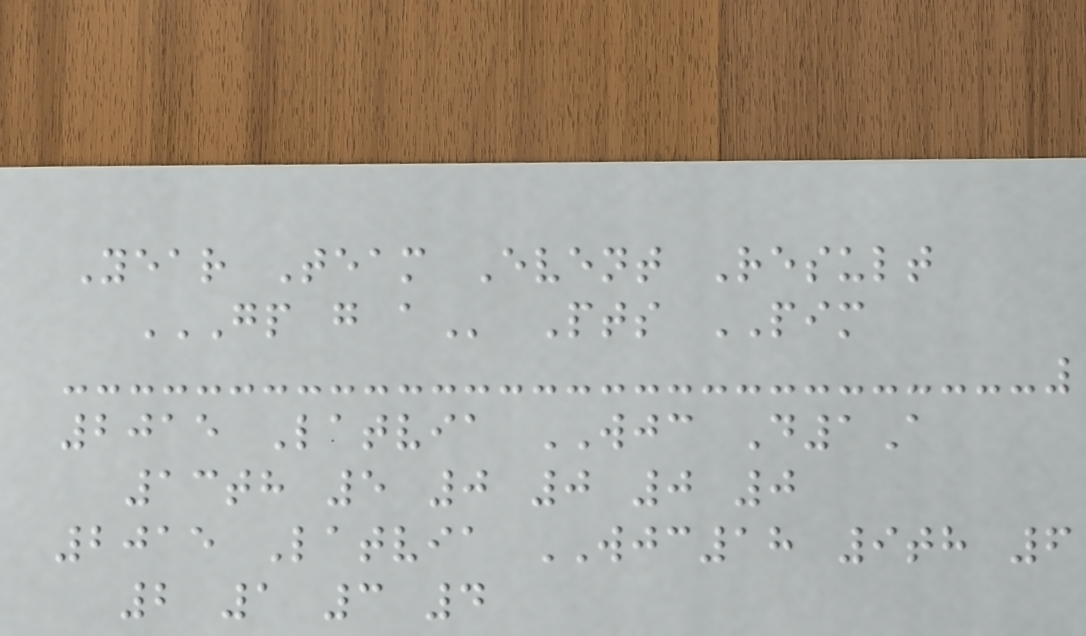Year Team Event Result
GP G A Pts PIM
2015 Latvia WJC D1A
13th 5 0 0 0 0
2015 Latvia WJC18 9th 6
2 1 3 4
